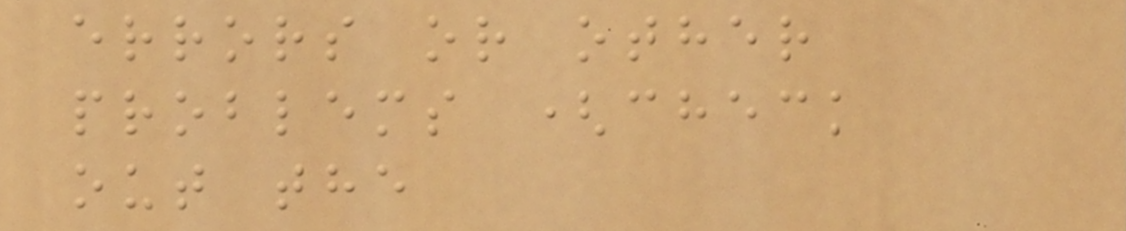errors or other
problems (check
out the
